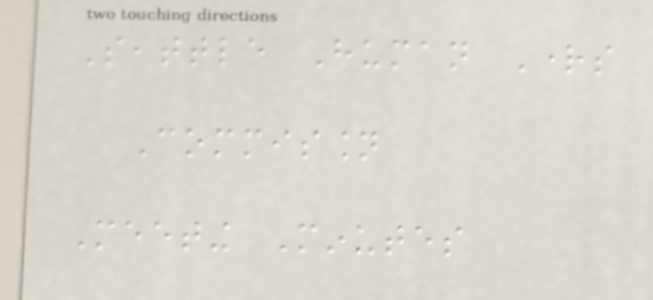Seattle Human Rights
Commission
Meeting Minutes
